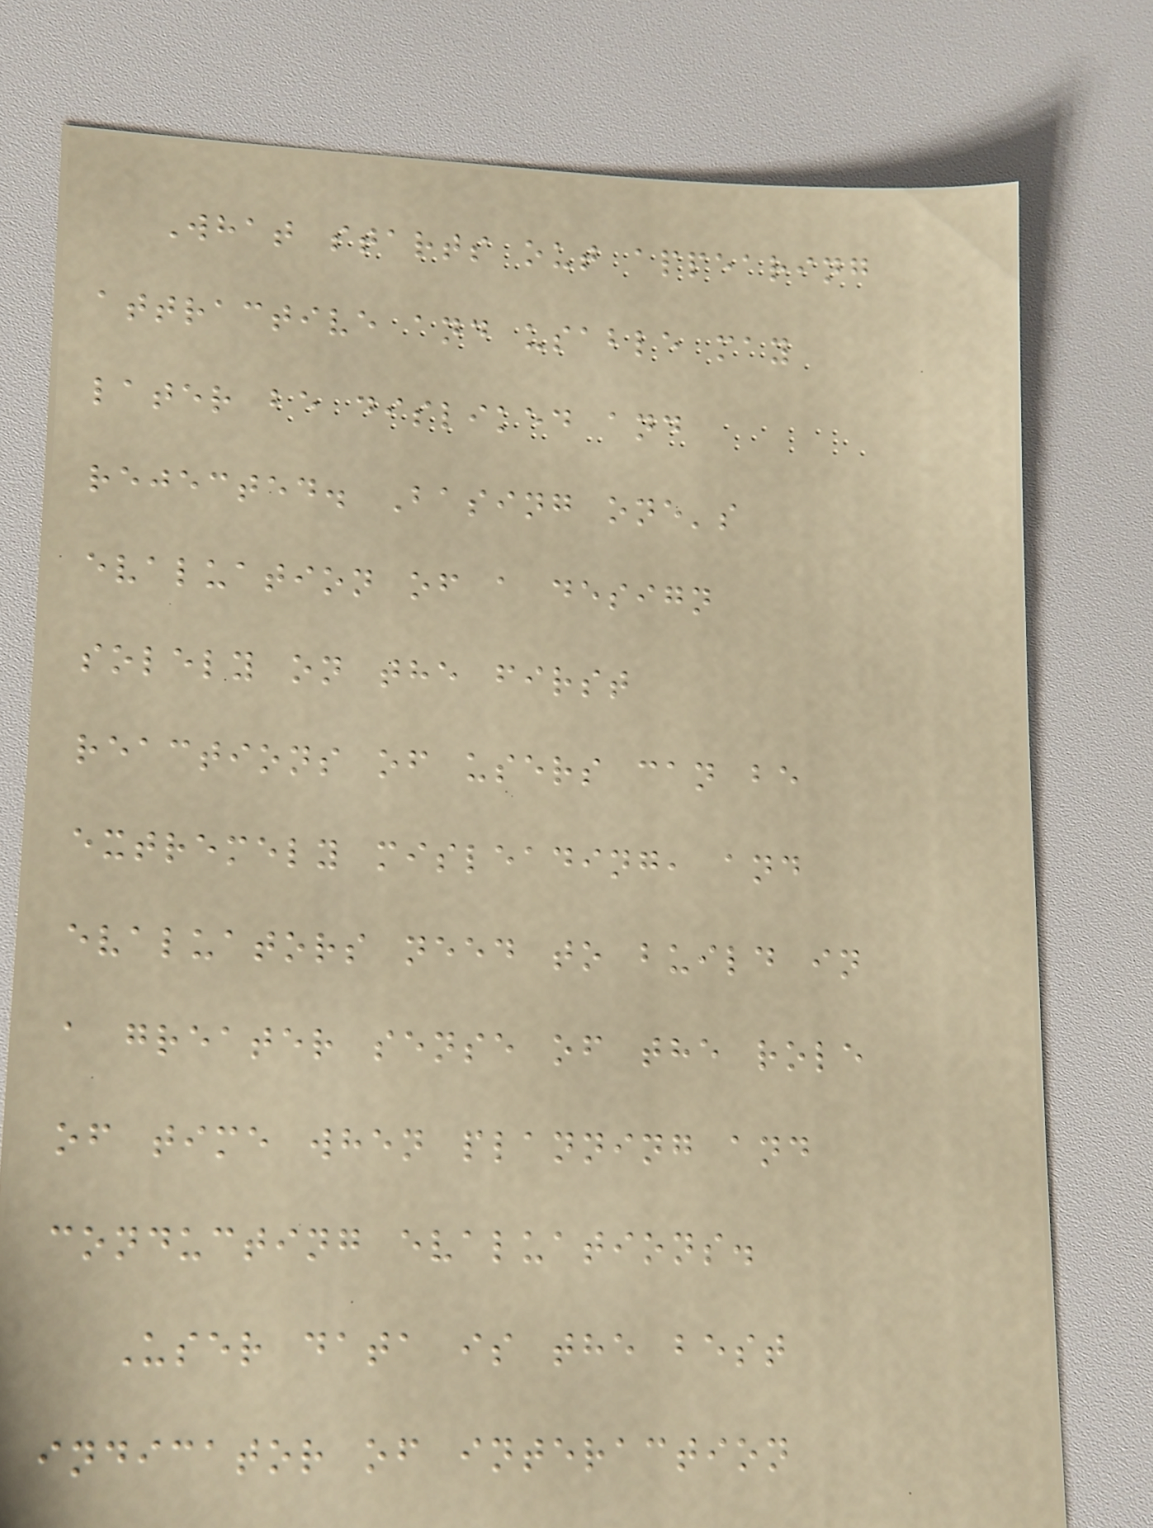What starts out appearing
attractive and usable may
later be disliked and
rejected. Basing one's
evaluation of a design
solely on the first
reactions of users can be
extremely misleading, and
evaluators need to build in
a greater sense of the role
of time when planning and
conducting evaluations.
User data is the best
indicator of interaction
